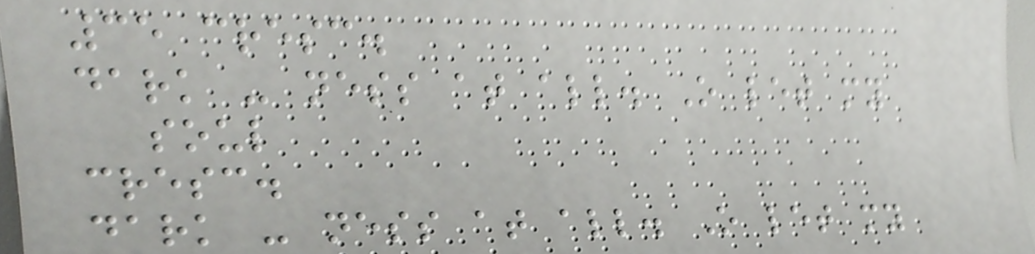35 cresc.
dark - ness at all. O let my
soul
cresc.
dark - ness at all. O let my
